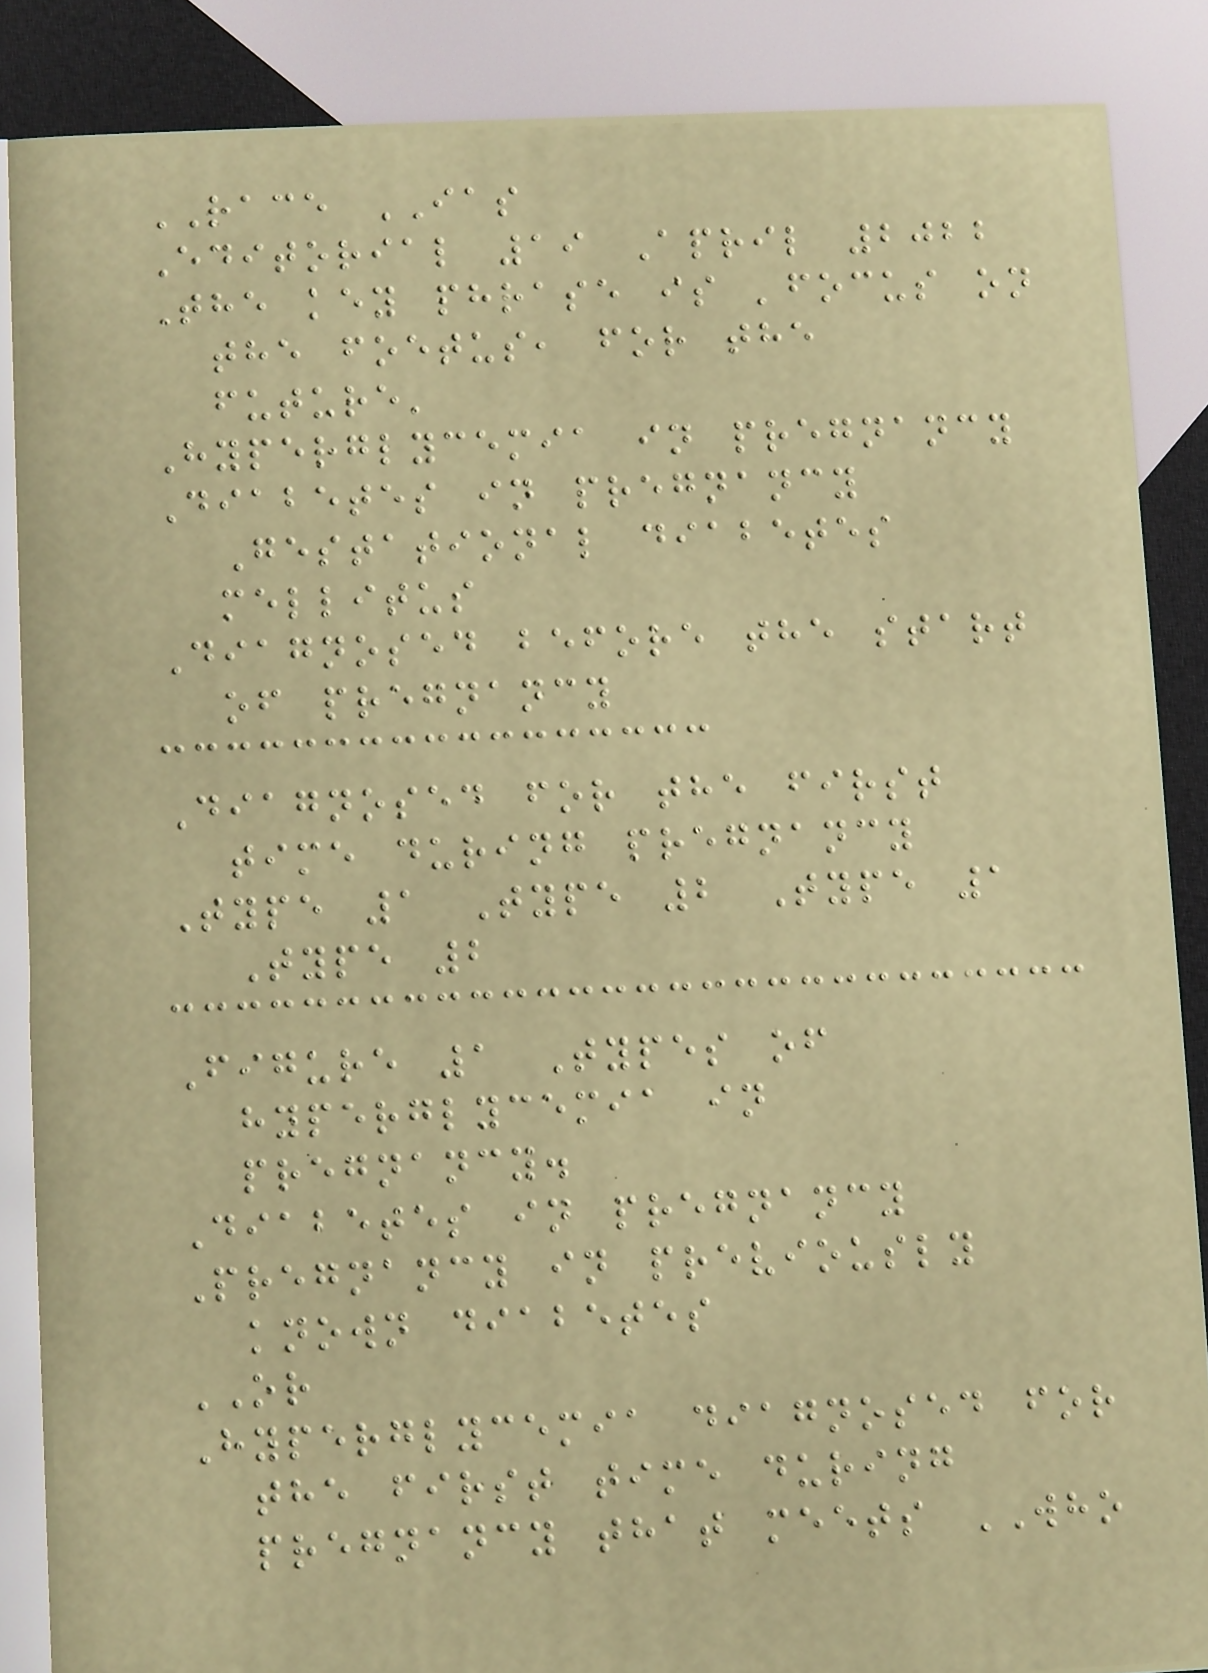RACE IAS
Editorial 19 April 2022
The key phrase is 'focus on
the foetus, for the
future'
Hyperglycemia in pregnancy
Diabetes in pregnancy
Gestational diabetes
mellitus
Diagnosed before the start
of pregnancy
Diagnosed for the first
time during pregnancy
Type 1 Type 2 Type 1
Type 2
Figure 1 Types of
hyperglycemia in
pregnancy.
Diabetes in pregnancy
Pregnancy in previously
known diabetes
OR
Hyperglycemia diagnosed for
the first time during
pregnancy that meets WHO
